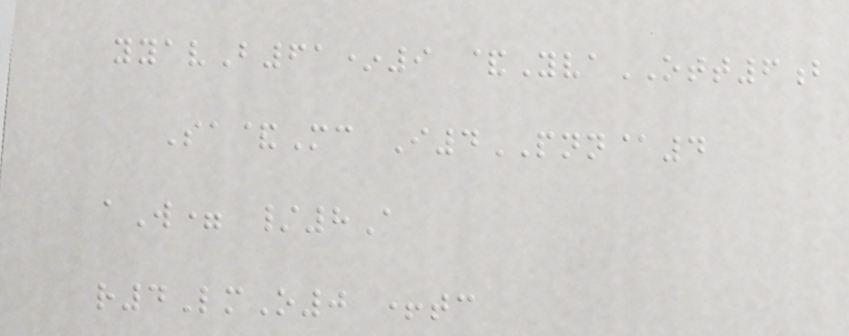yyavB61*9 &YvaOTT6b
Sa&Mc I4PNN@4
aW= /8A
r4LmO0 +tc
